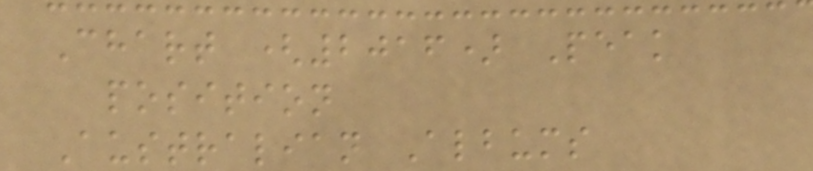Chart (2016) Peak
position
Australian Albums
